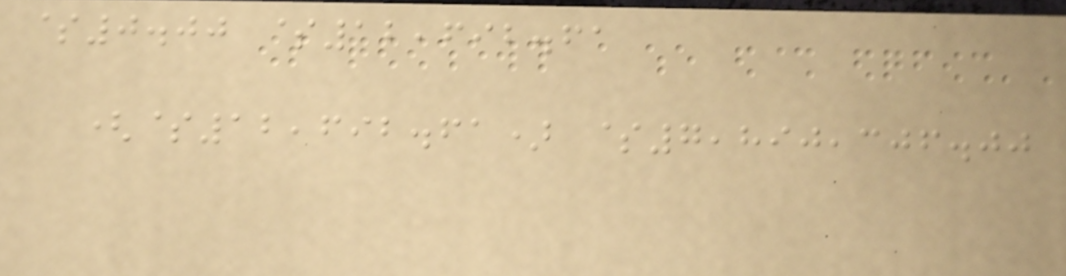$0.00 $12,692.61
($12,692.61) $7,890,306.00
